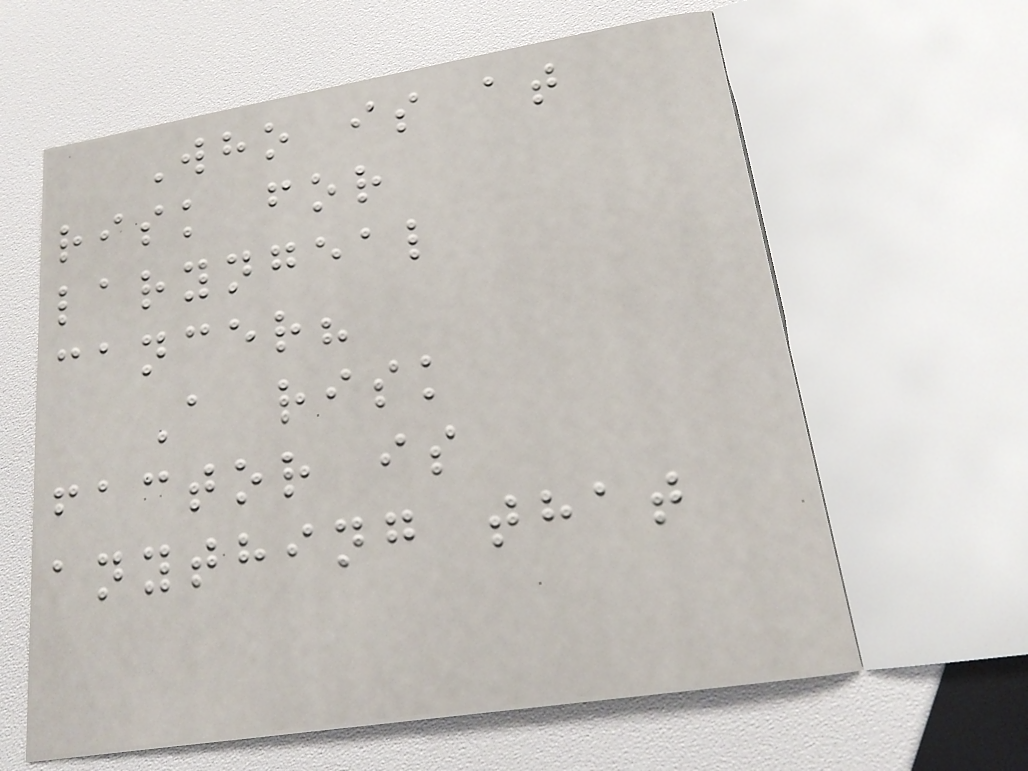Who is at
risk for
laryngeal
cancer?
A risk
factor is
anything that
